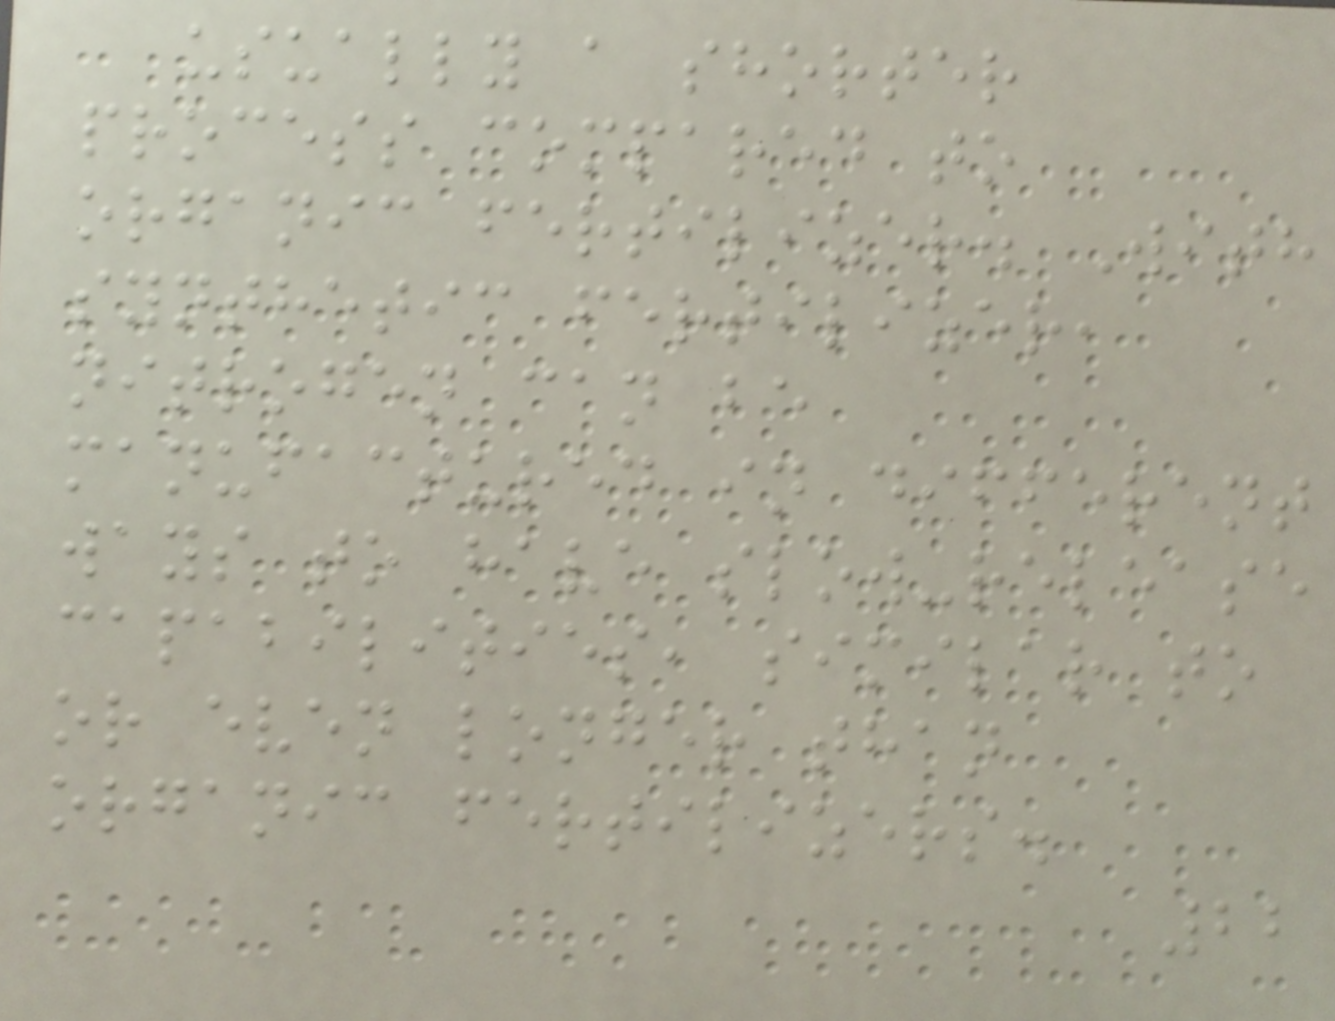usually a shorter
process compared to
organic fertilizer. With
synthetic fertilizer,
nitrogen can be
manufactured in different
ways to have slow-release
capabilities, similar to
or even longer than
organic fertilizers.
22
